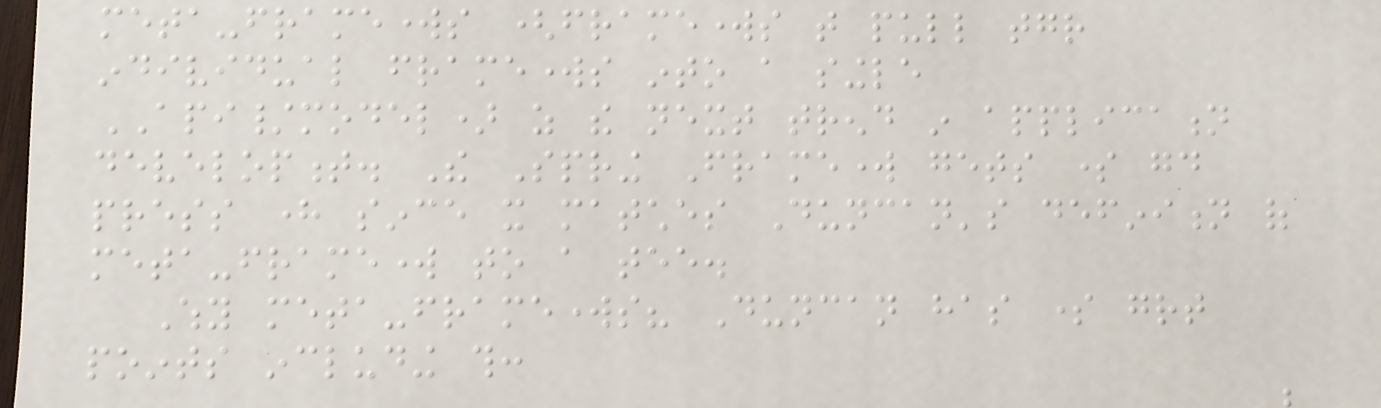meta-frameworks (frameworks that pull together
individual frameworks into a single
API/model) as the next trend in application
development. The Spring Framework gets some good
press here since it matches Duncan's definition of
meta-framework to a tee.
Why meta-frameworks? Duncan has some great
points including this:
